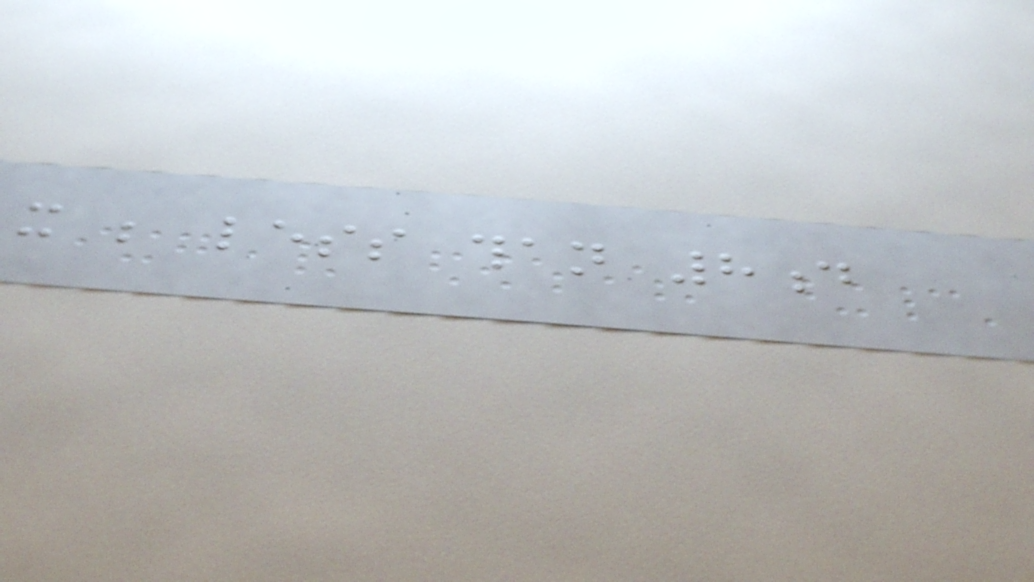it be less than 8d
